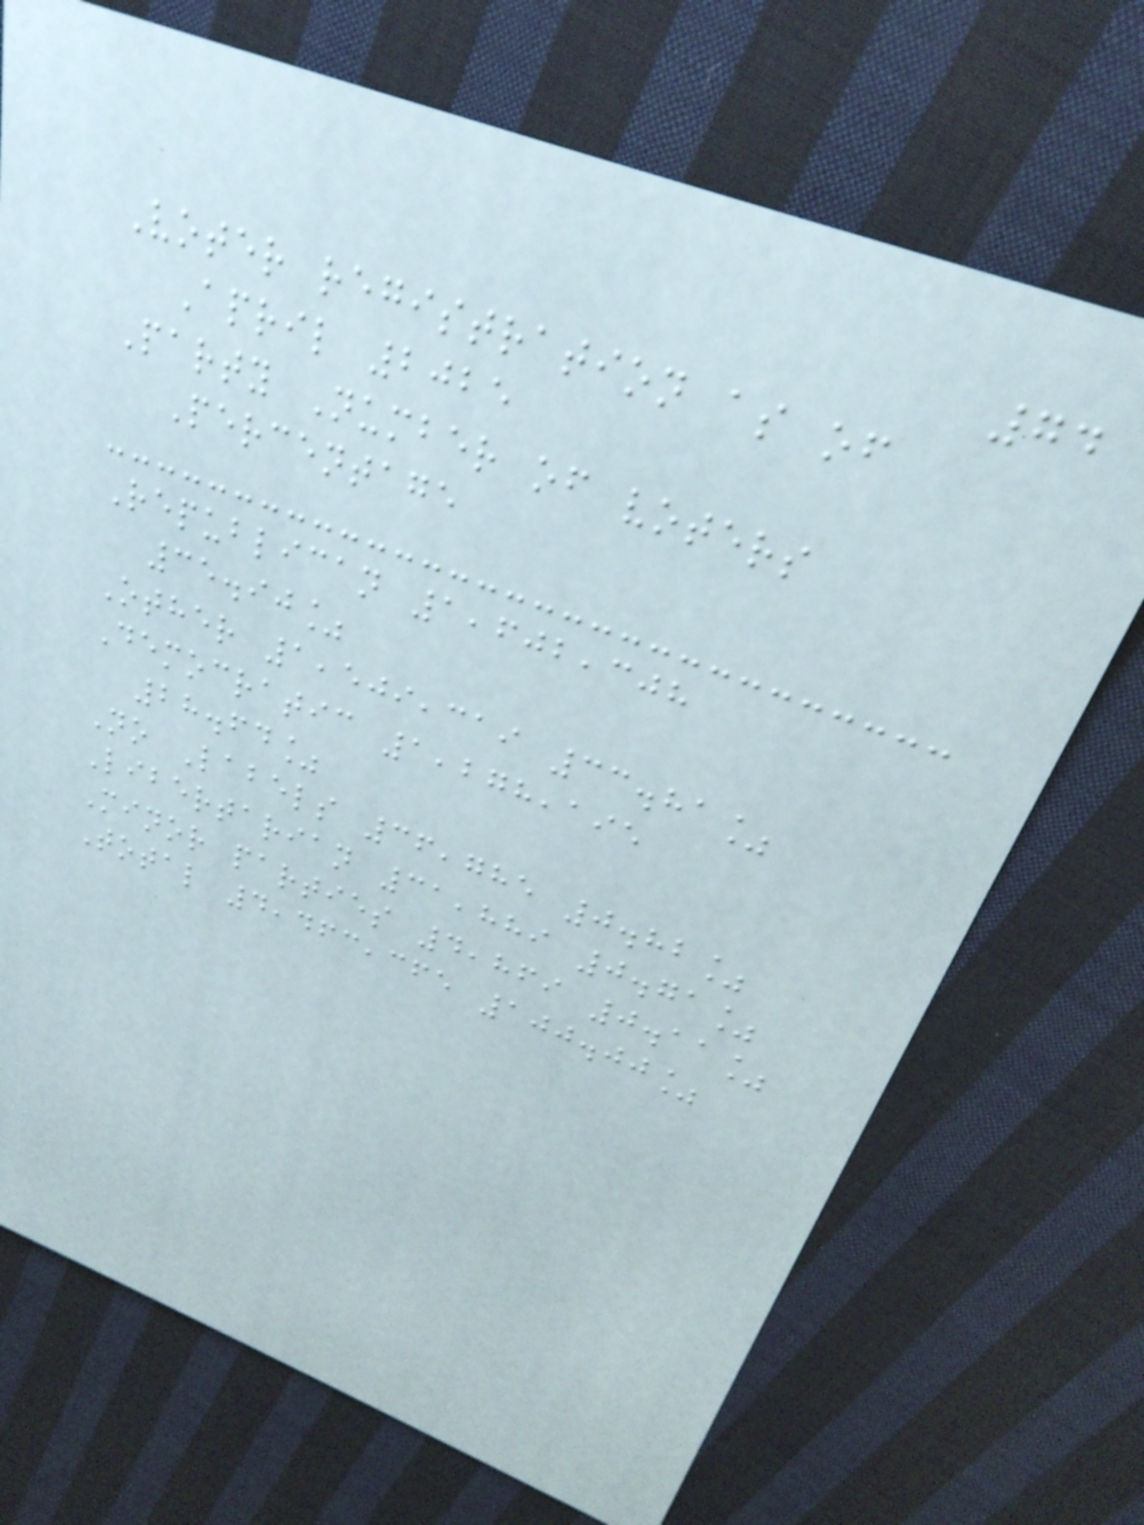74
Voter registration as of
April 2025
Party Number of voters
Percentage
Republican 1,602,308
35.90%
Other 1,509,319 33.81%
Democratic 1,278,195
28.64%
No Labels 36,785 0.82%
Libertarian 31,889 0.71%
Minor parties 4,869 0.11%
Total 4,463,365 100.00%
